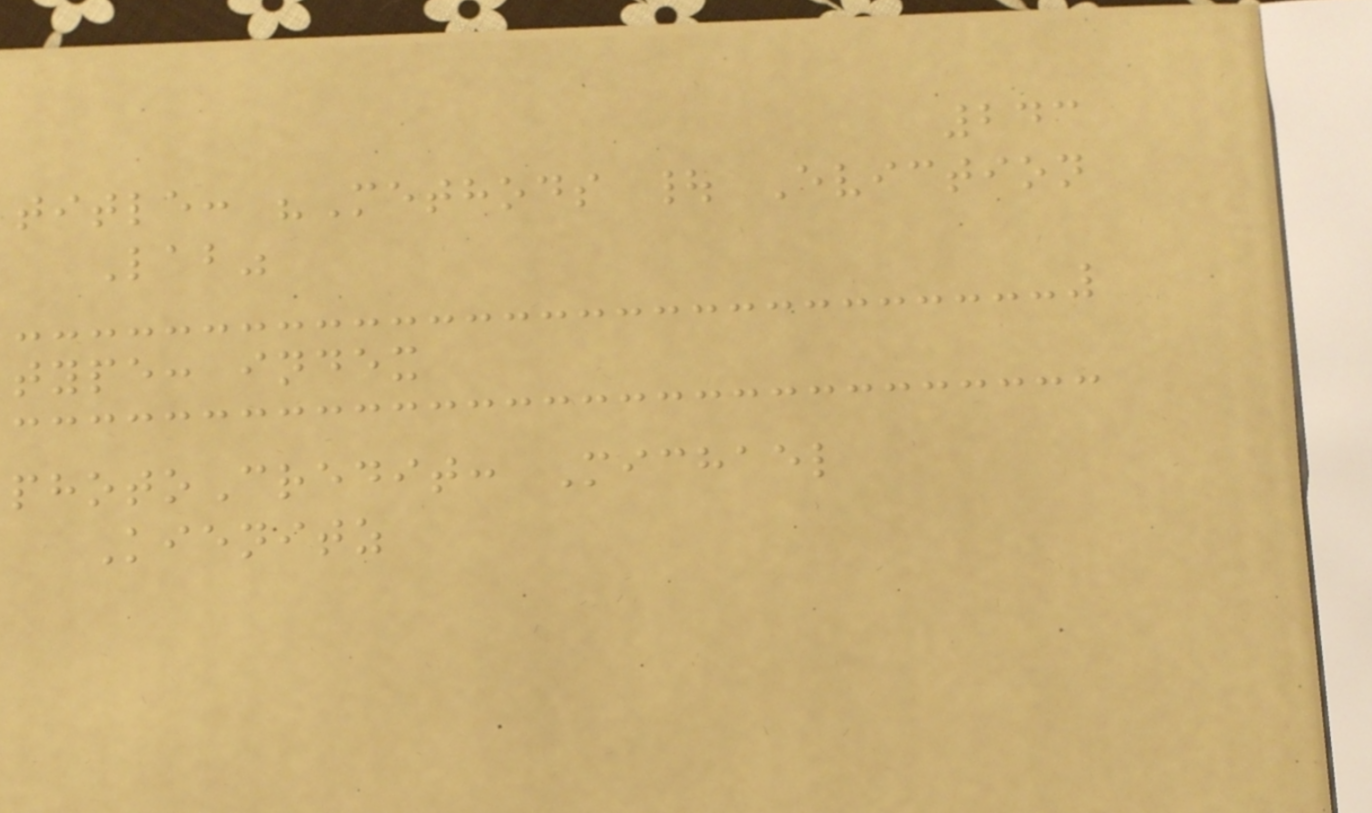243
title: "Methods | Eviction
Lab"
type: index
photoCredit: Michael
Kienitz
